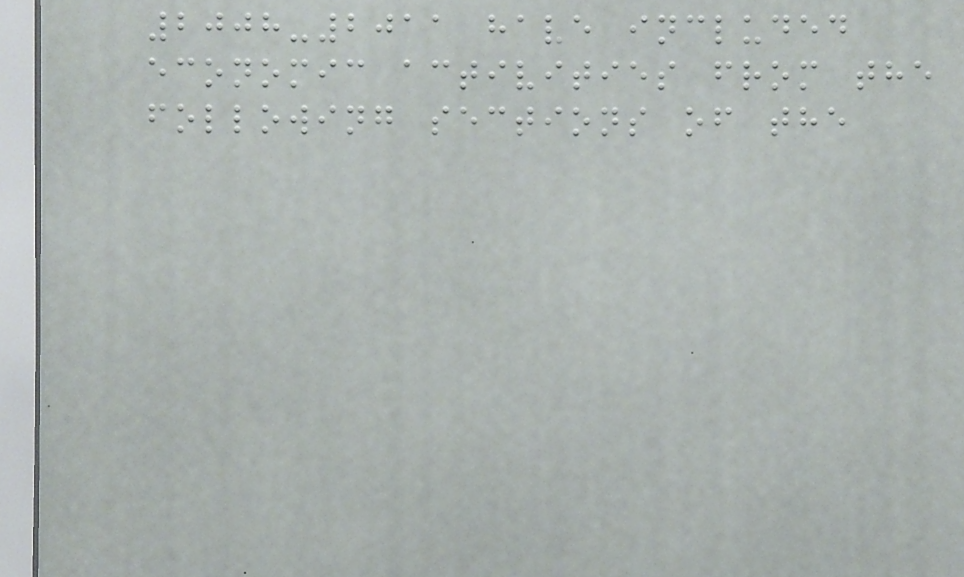2008-2011 have included
economic activities from the
following sections of the
